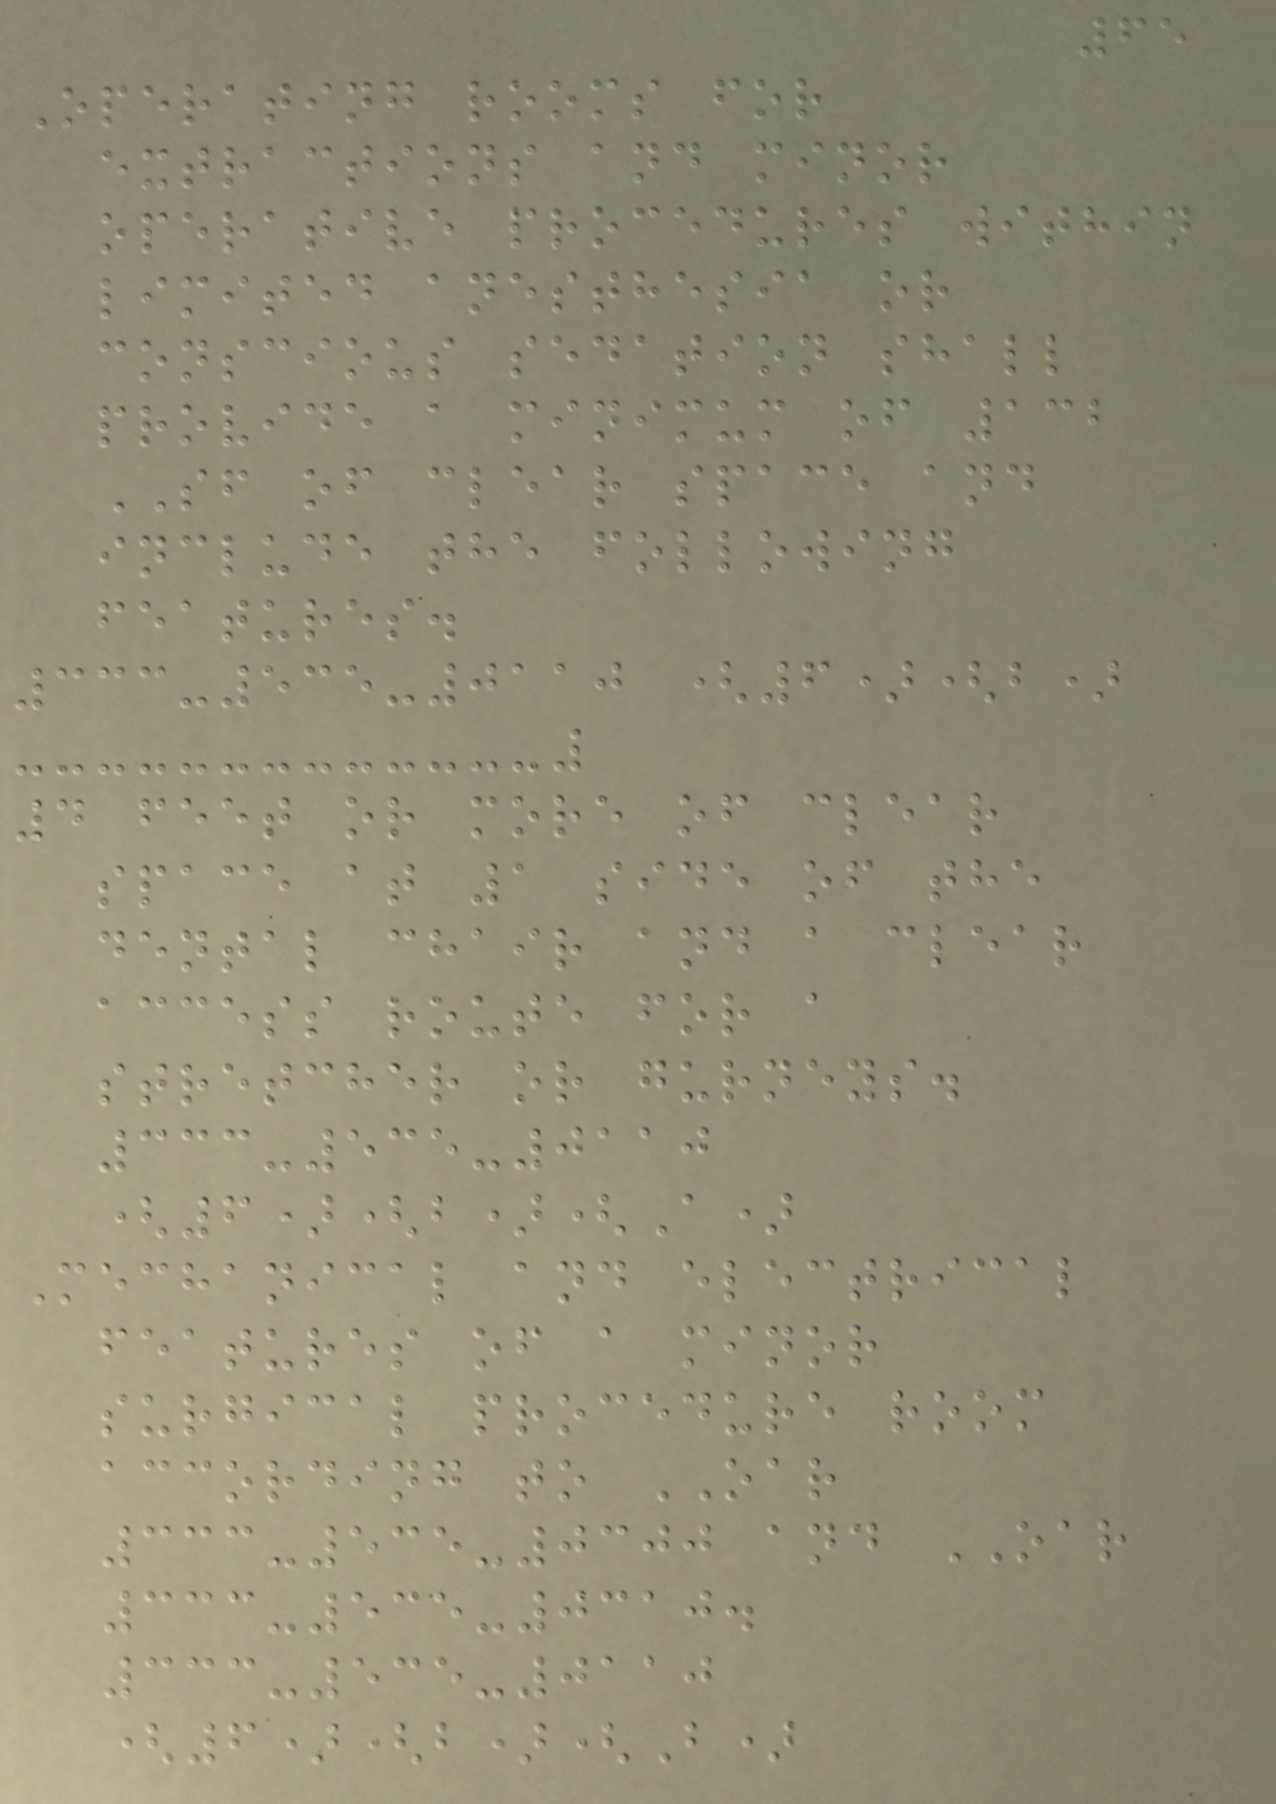65
Operating rooms for
extractions and minor
operative procedures within
limited anesthesia or
conscious sedation shall
provide a minimum of 132
SF of clear space and
include the following
features.
333-535-0110 (6)(b)
4 feet or more of clear
space at 1 side of the
dental chair and a clear
access route for a
stretcher or gurneys.
333-535-0110
(6)(b)(A)
Mechanical and electrical
features of a minor
surgical procedure room
according to OAR
333-535-0300 and OAR
333-535-0310.
333-535-0110
(6)(b)(B)
